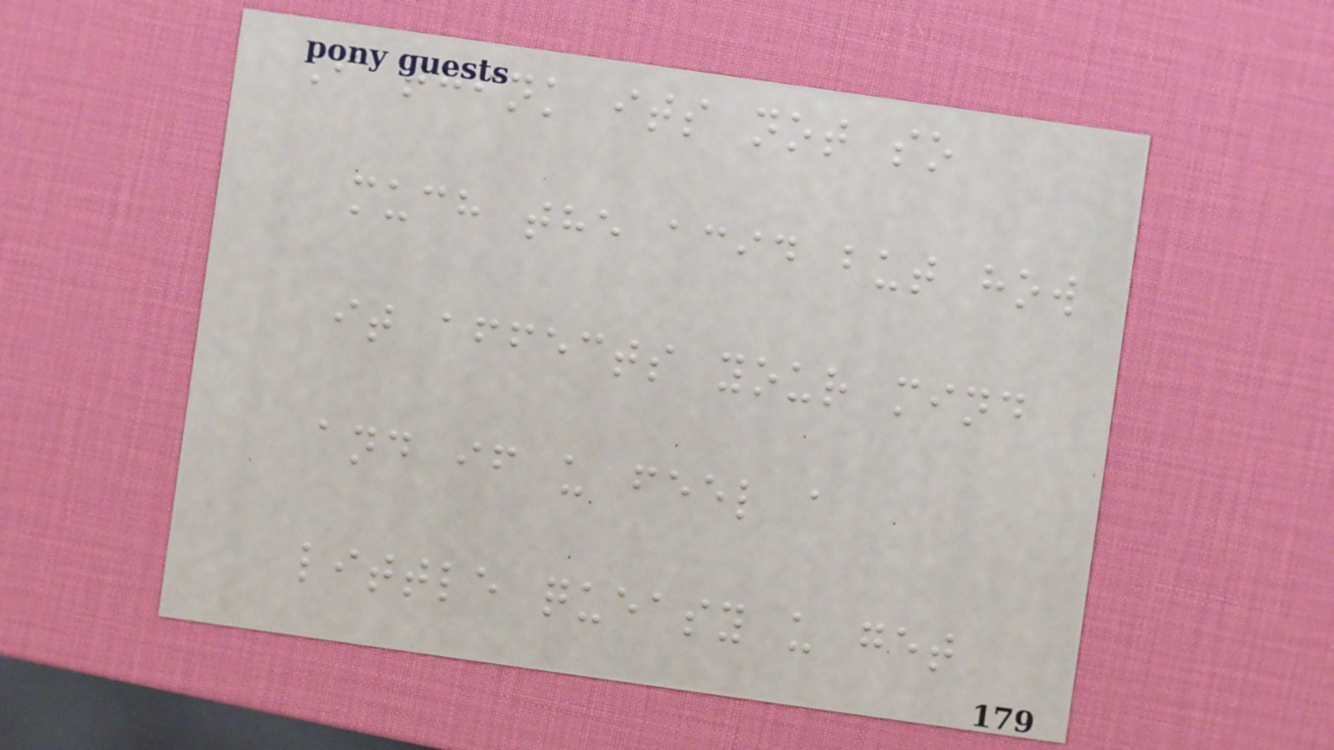I think its not so
much the acid but how
it affects your mind
and if u feel a
little queasy u get
